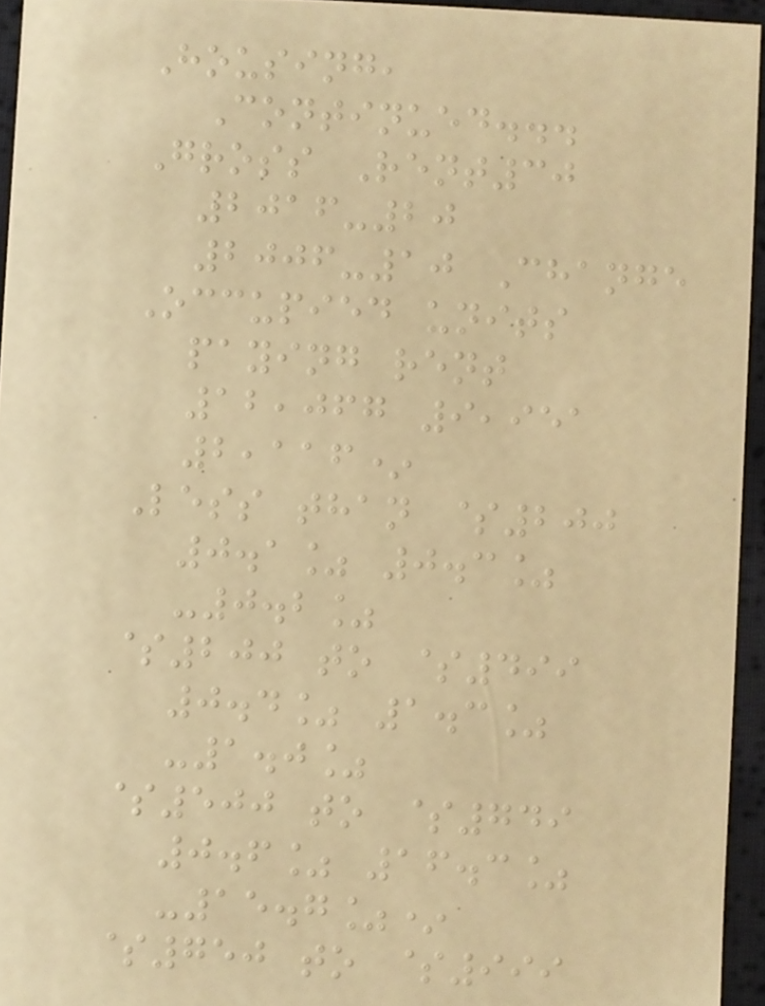Housing,
Continued...
Gross Rent30
2016-20
2006-10 Change
Occupied units
paying rent
12,067 9,951
2,116*
Less than $200
0.1% 0.3%
-0.2%
$200 to $499
0.4% 1.3%
-1.0%
$500 to $749
0.6% 16.3%
-15.7%*
$750 to $999
